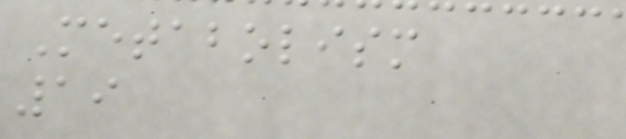Metabolism
19
